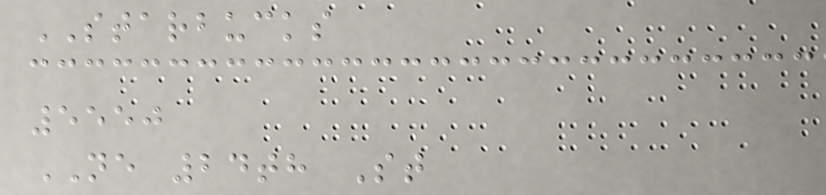STARBUCKS
5550
NE 24th St
